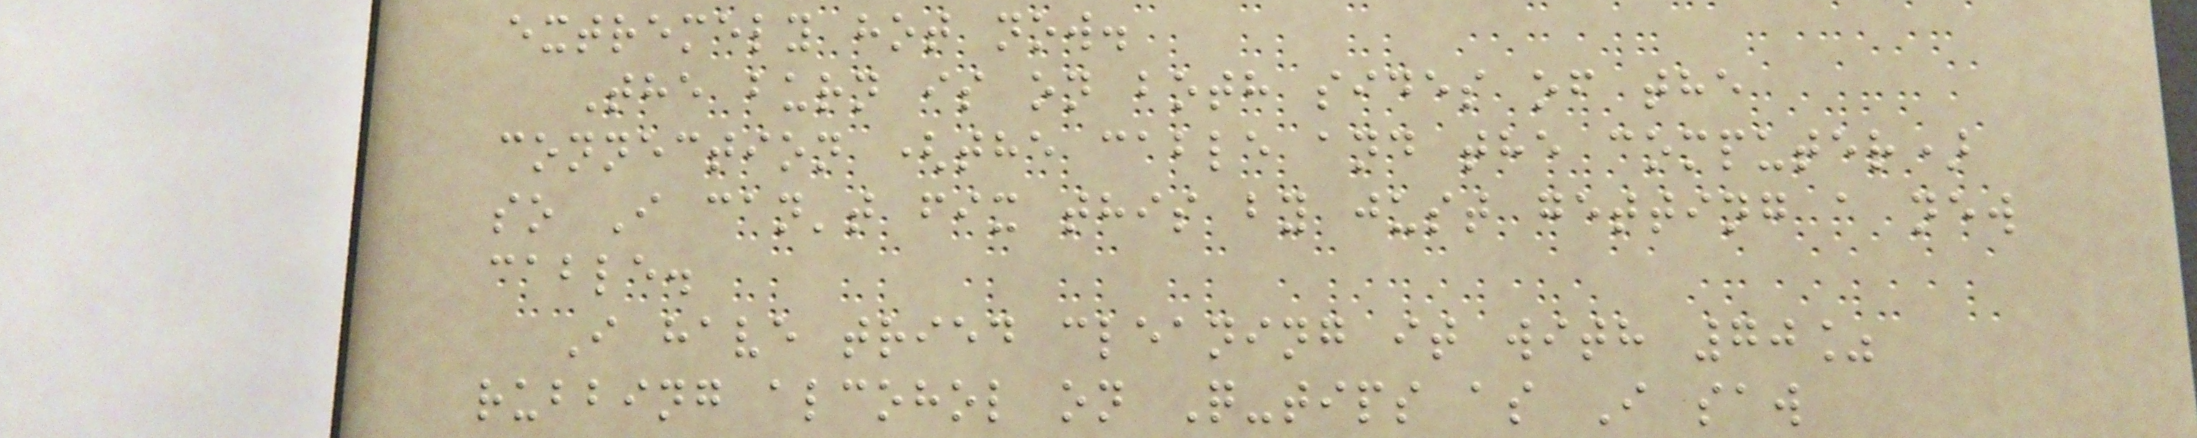extremely hot now.
The burn is on both sides of the
connection (the cable and the computer)
so I can't fix this by just getting a new
cable.
I have tried cleaning it with 70%
rubbing alcohol on Q-tips as I saw
